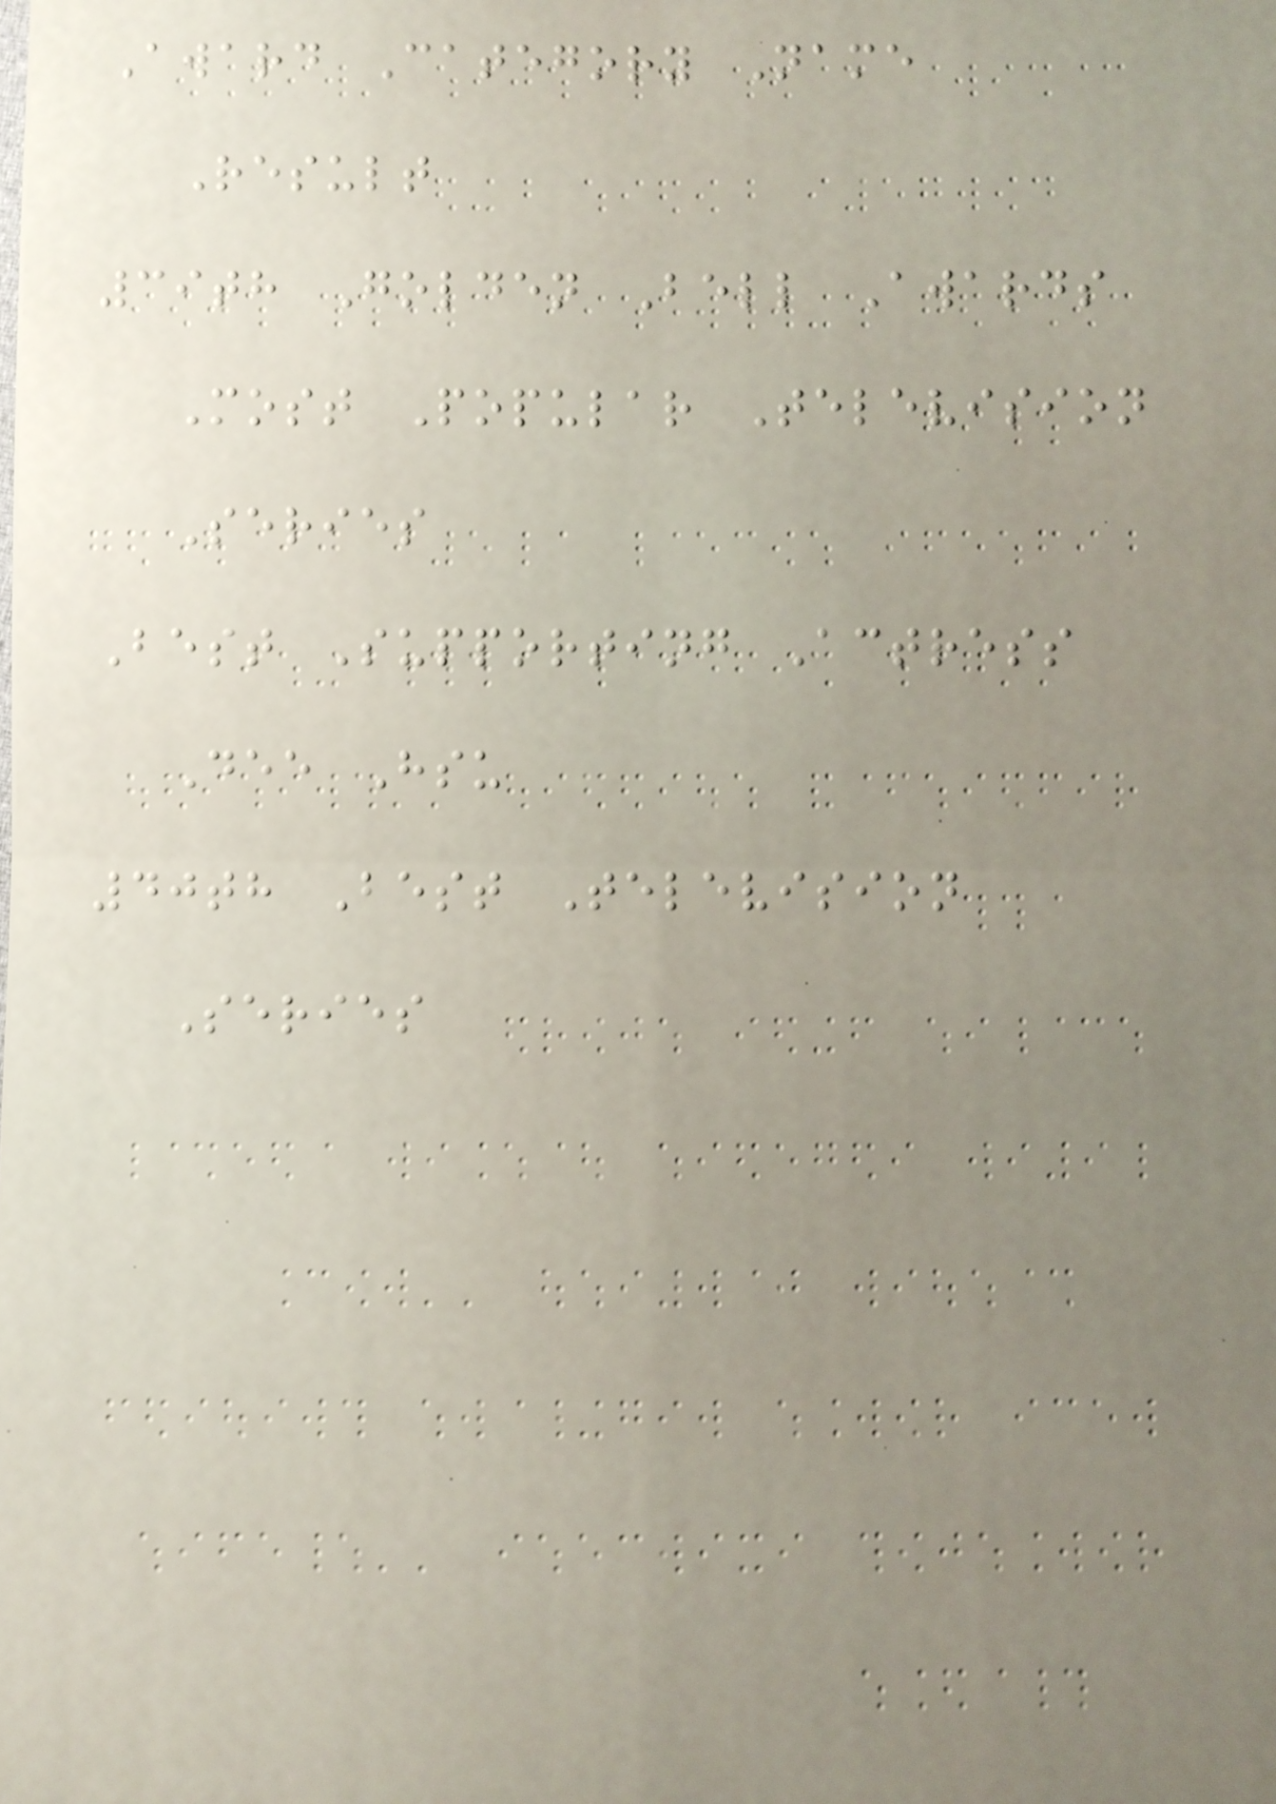Award Category Name
Result
39th Golden Bell Awards
Most Popular Television
Series
Best Supporting Actress
Dee Hsu
40th Best Television
Series
